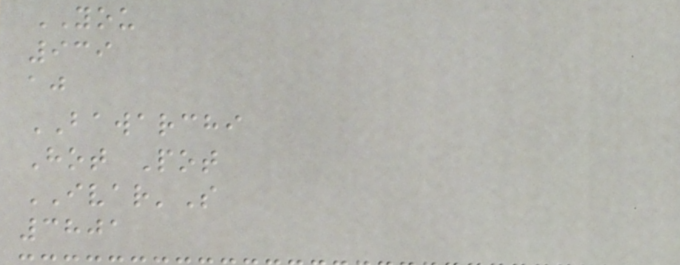YOU
939
aj
BAWARCHI
Hot Pot
IVAR'S
3801
